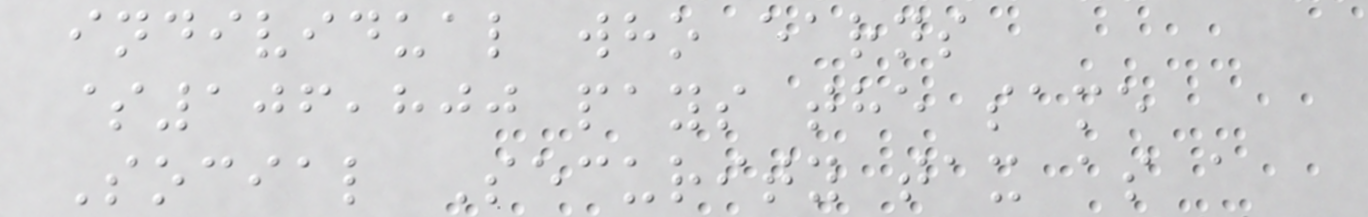individual who earns
$106,800 pays the same
Social Security tax as a
